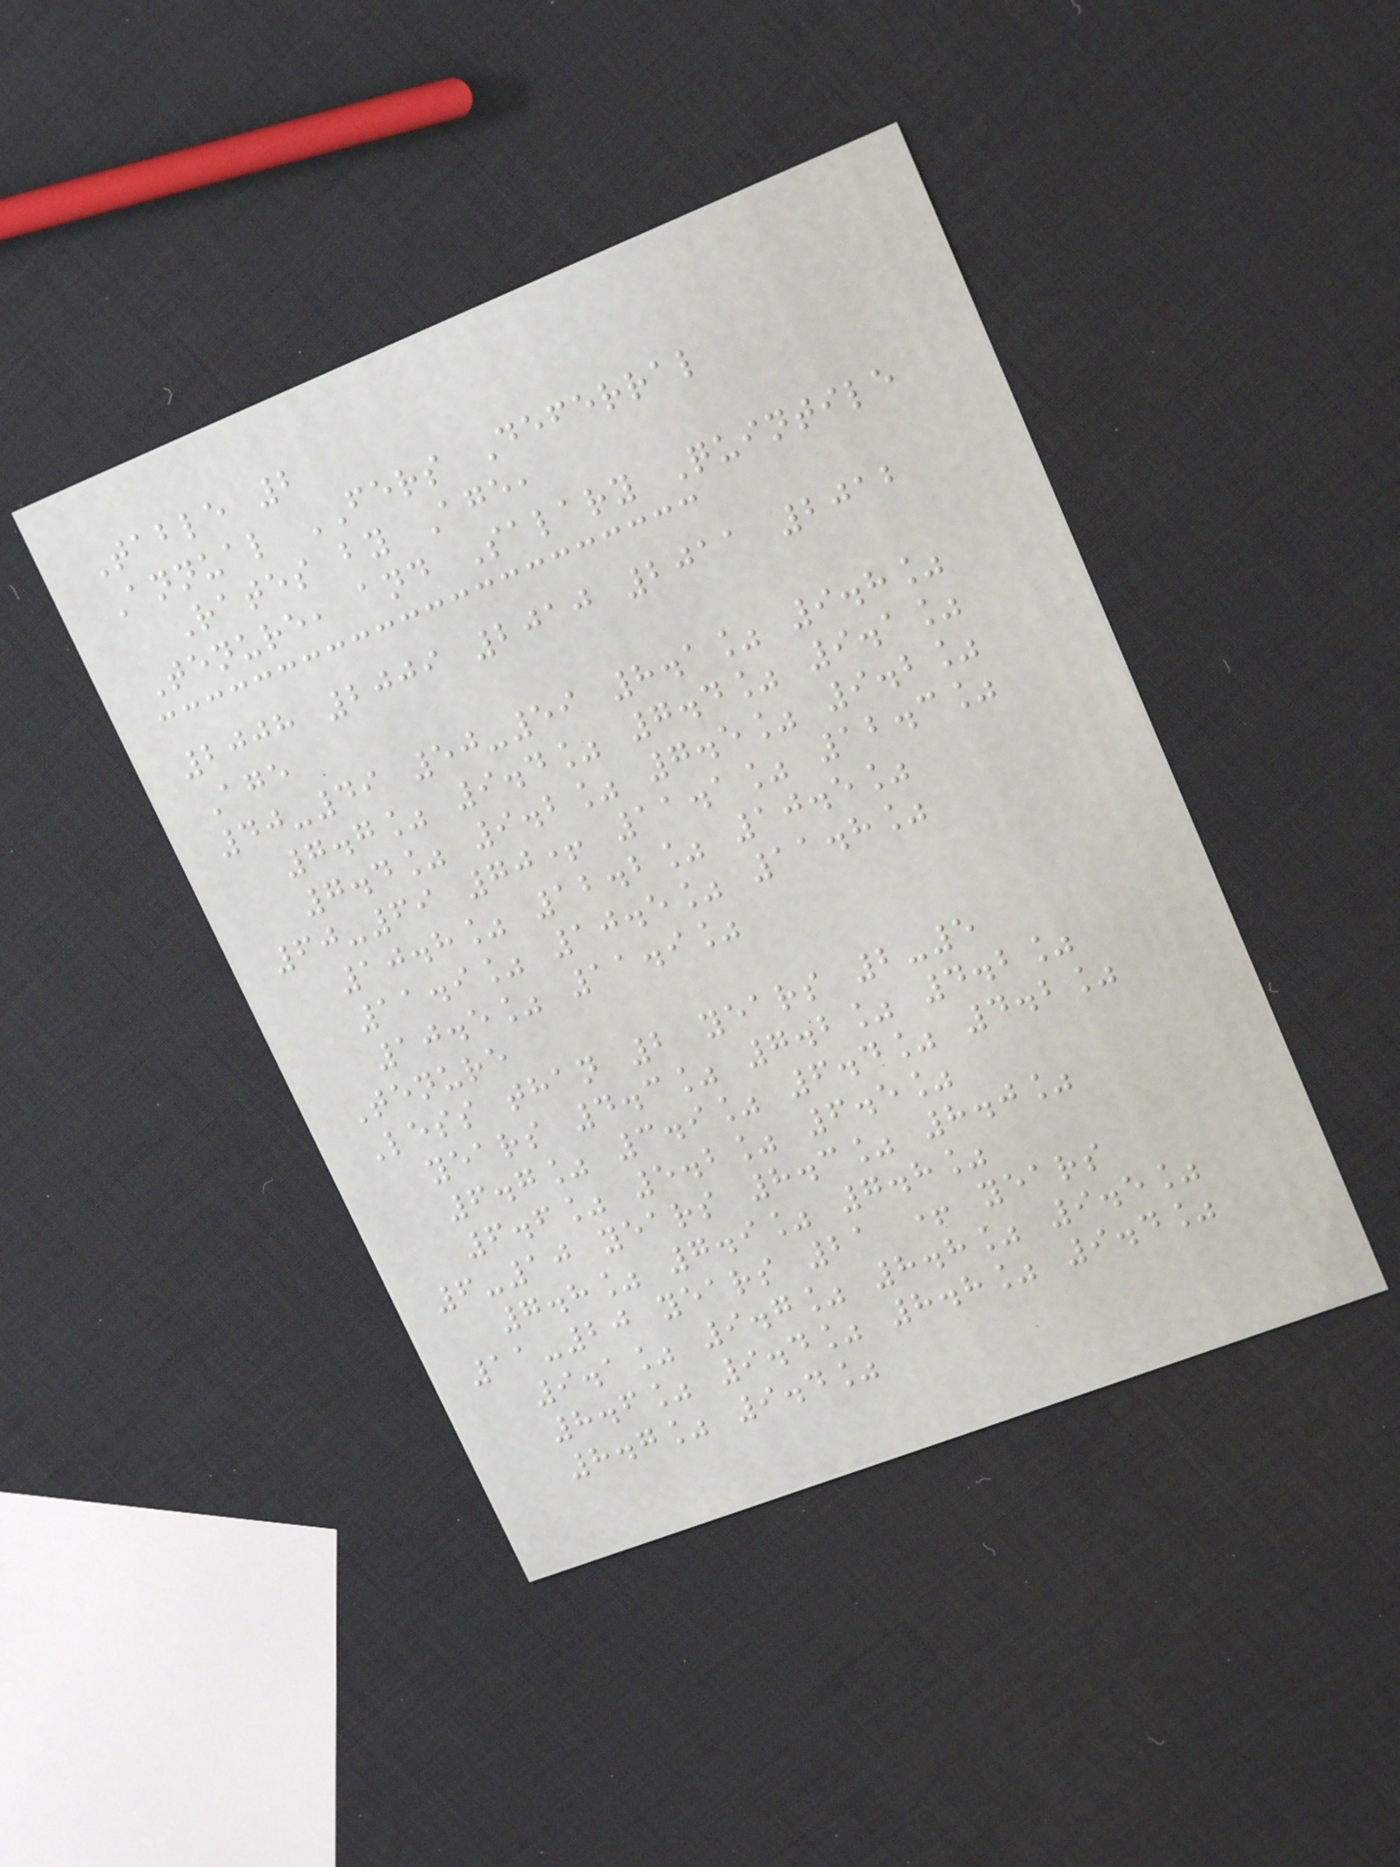Table 2
Annual FERS Deferral
Rates by Age,
Tenure, and Salary Quintile
2008 2009 2010 2011 2012
Age
40-49 50-59 8.1% 9.8%
7.7% 9.4% 7.4% 9.1%
7.4% 9.2% 7.5% 9.2%
60-69 70+ 11.1% 12.3%
10.8% 12.2% 10.5%
11.9% 10.5% 11.8%
10.5% 11.9%
Tenure
Less than 2 years 2-5
years 4.3% 7.2% 4.2%
6.7% 3.9% 6.4% 4.2%
6.6% 5.2% 6.5%
6-10 years 8.3% 8.0%
7.8% 7.9% 7.8%
11-20 years 21 + years
9.1% 9.7% 8.8% 9.5%
8.6% 9.4% 8.8% 9.4%
8.7% 9.4%
